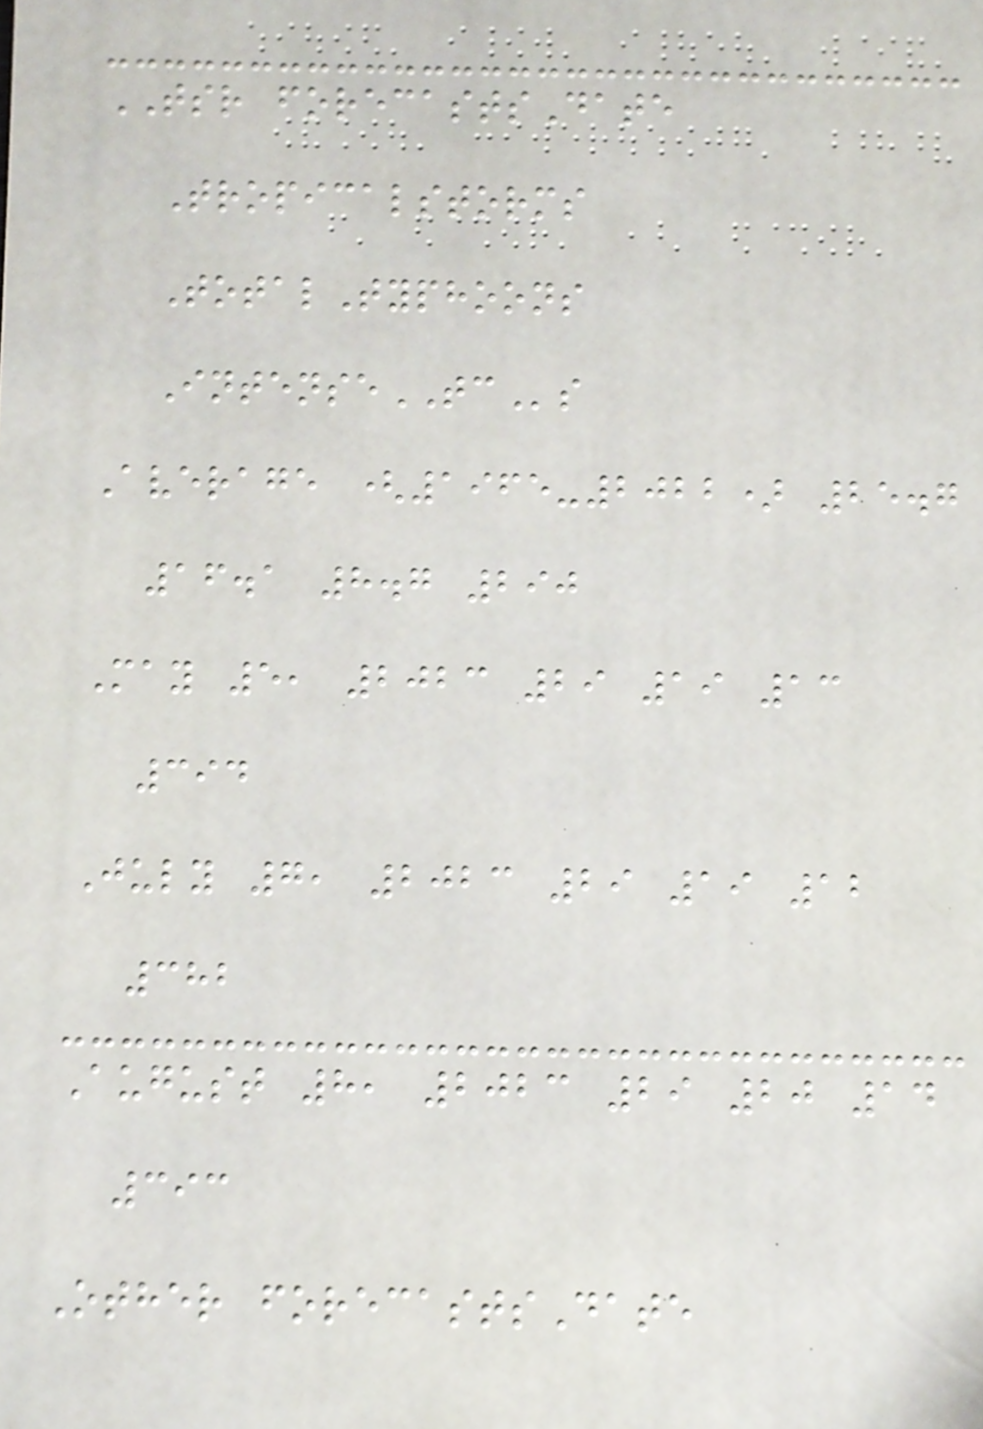TSR forecastsDate
Tropicalstorms
TotalTyphoons
IntenseTCs
Average (1965-2022) 25.7
16.1 8.7 290
May 5, 2023 29 19 13
394
July 7, 2023 29 19 12
382
August 8, 2023 29 20 14
393
Other forecastsDate
